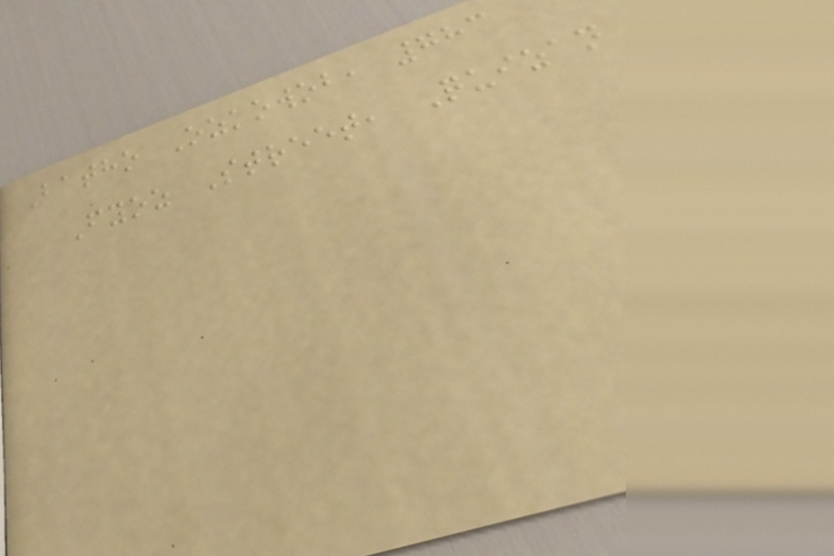Batho Ozkowob, 783
Fyoz Street, Quizan
